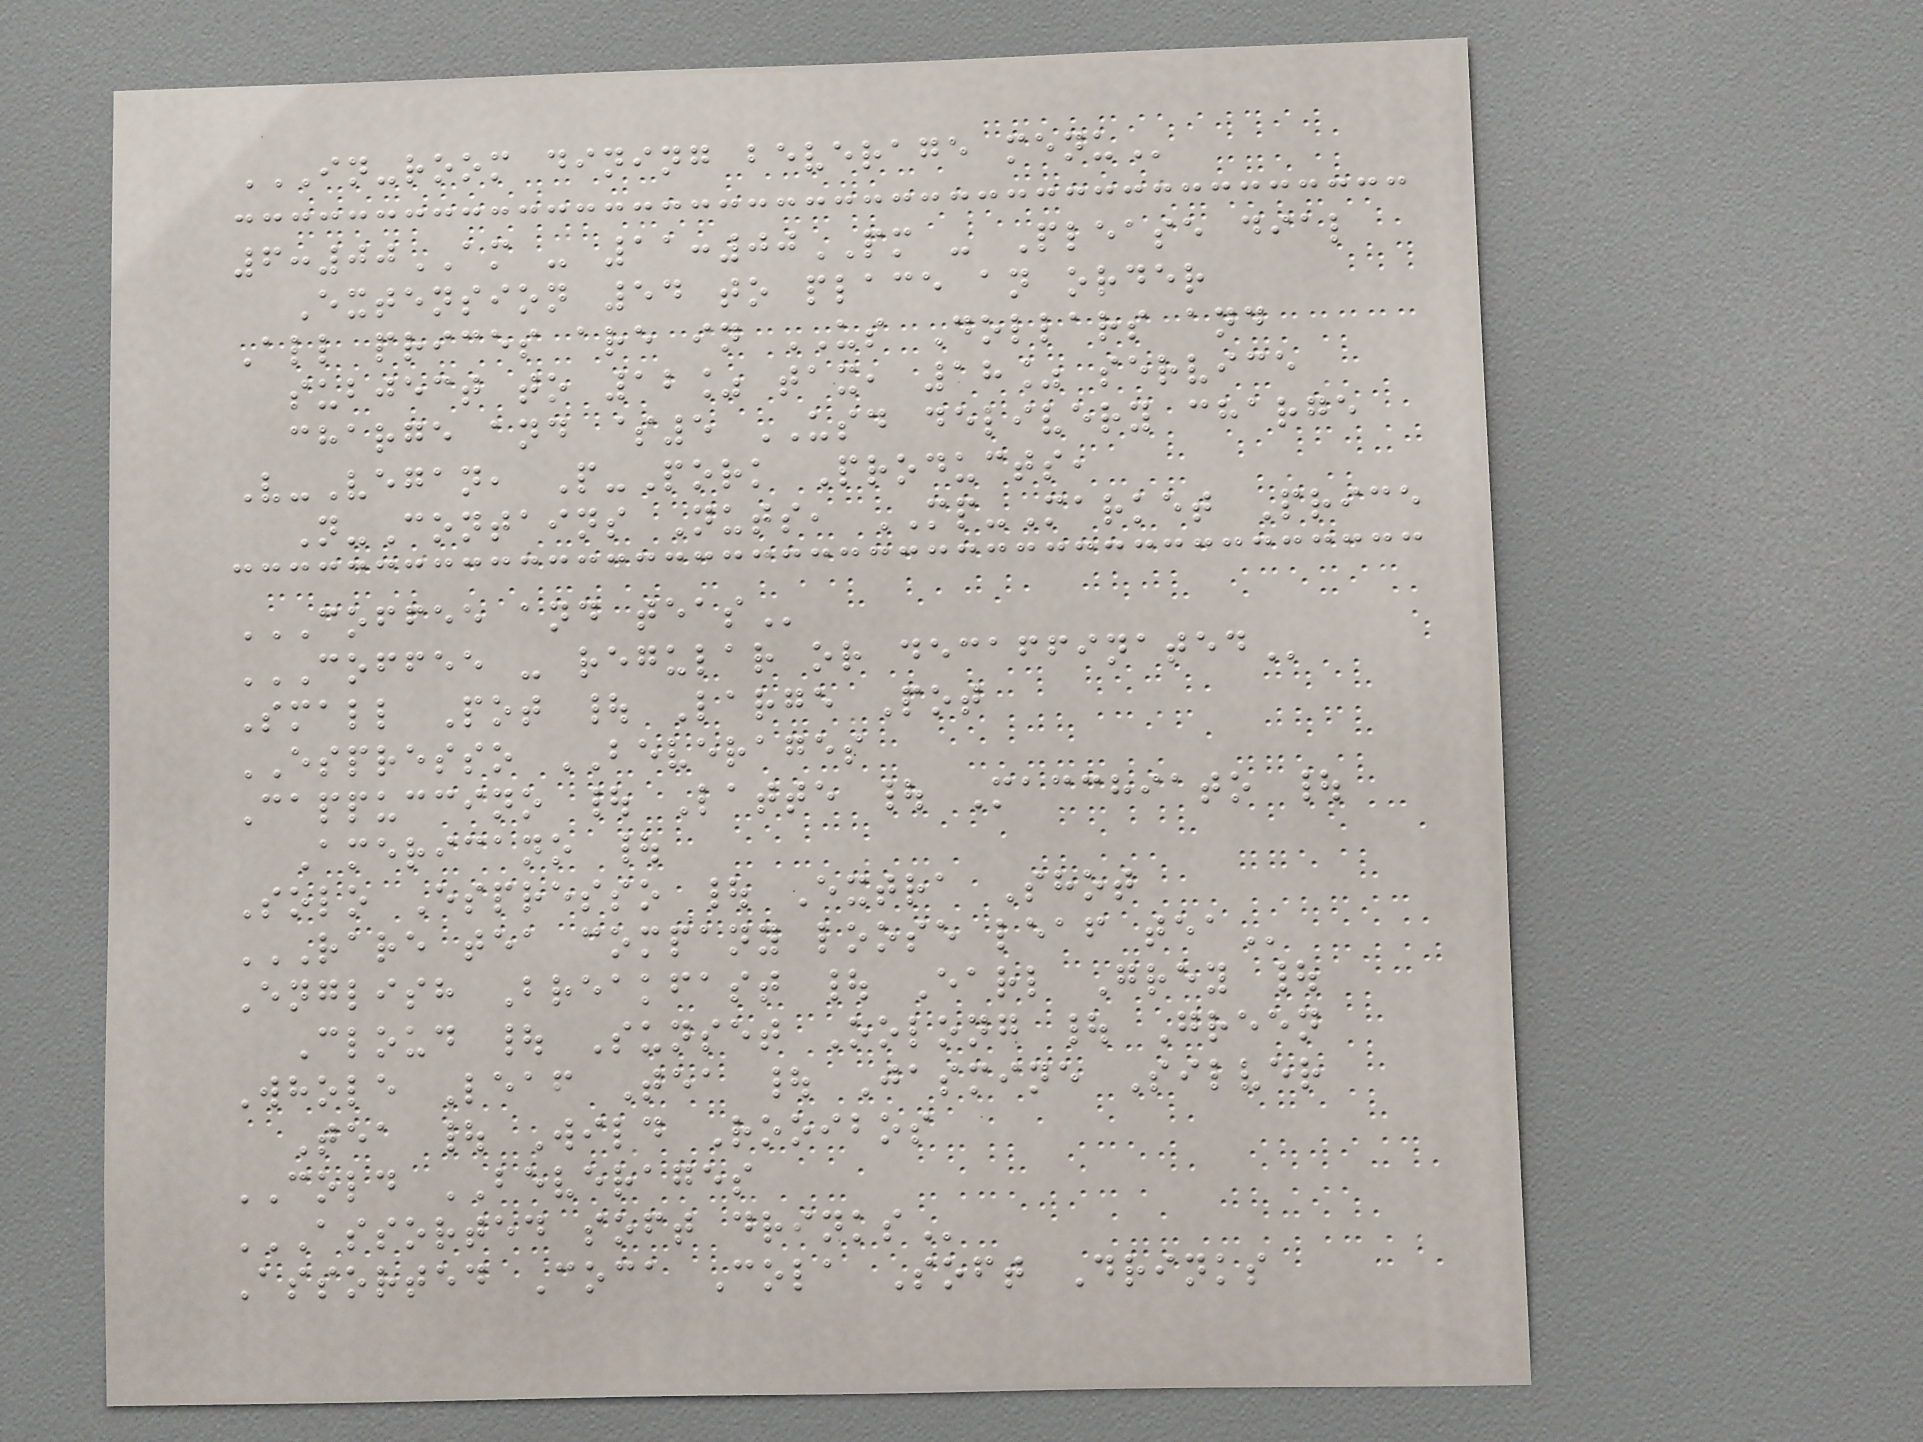IN-ROOM DINING BEVERAGE MENU
6:00AM - 11:00PM - Please dial
Extension 54 to place an order
All prices are in US Dollars and
subject to 12% tax, 18% service
charge and $5 USD delivery charge
V-Vegan, P-Pork Products,
N-Contains Nuts, MP-Market Price
COFFEE AND TEAS
COFFEE - REGULAR OR DECAFFINATED
Small Pot | Large Pot
ESPRESSO BEVERAGES
Cappuccino | Latte | Macchiato |
Americano |
Solo Espresso | Extra Shot
RARE TEA COMPANY LOOSE LEAF TEA
English Breakfast | Earl Grey |
Cloud | Sunset Oolong | Green
Whole Leaf Tea | Jasmine Silver
Tea | Wild Rooibos
COLD BEVERAGES
ASSORTED SOFT DRINKS
Assorted Coca Cola Soft Drinks
